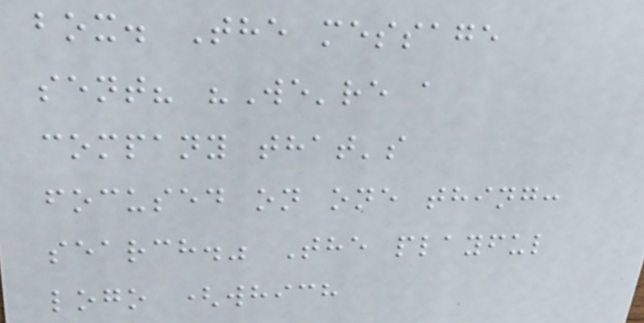box. The message
sent? "We're a
company that's
focused on one thing:
search." The playful
logo (which
